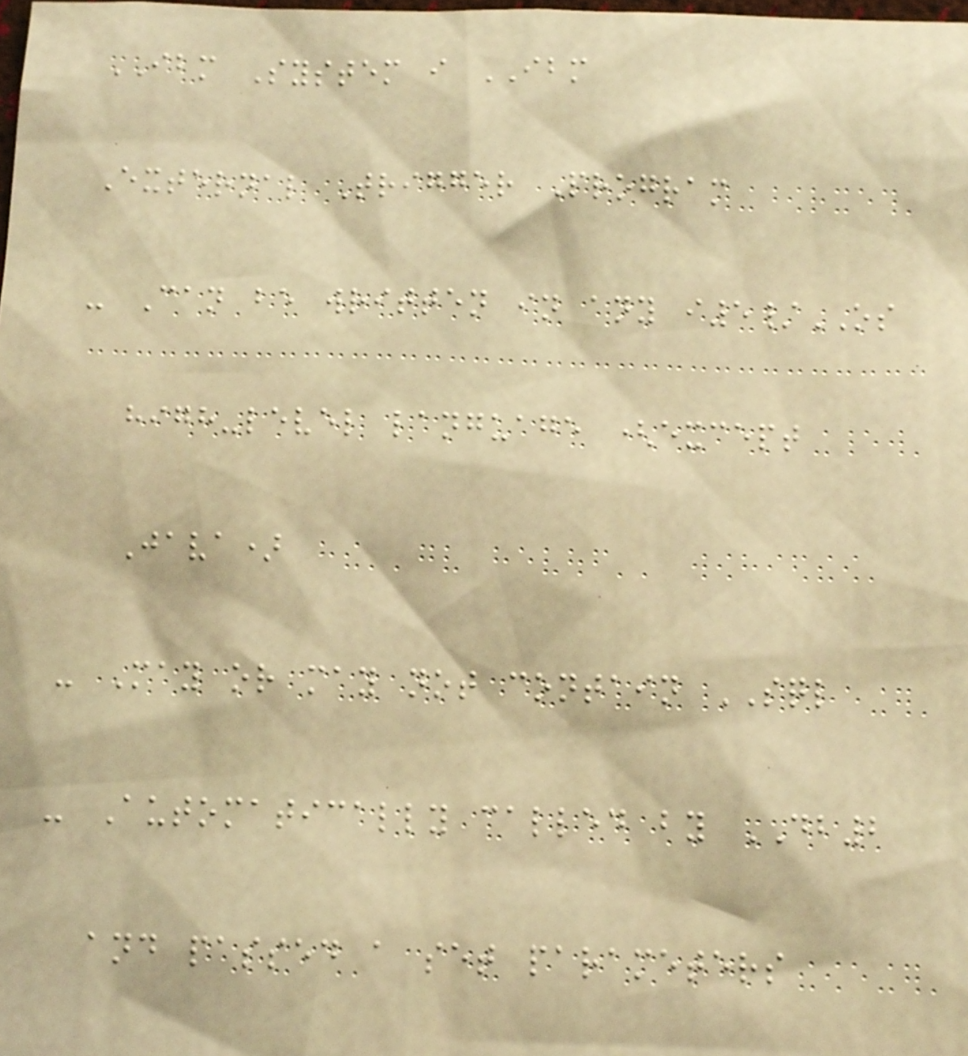IBM System i IBM
External Trigger Program
- Can be written in any i5/OS
high-level language (except
Java)
- May or may not contain SQL
- Automatically called by DB2
and passed a set parameters
